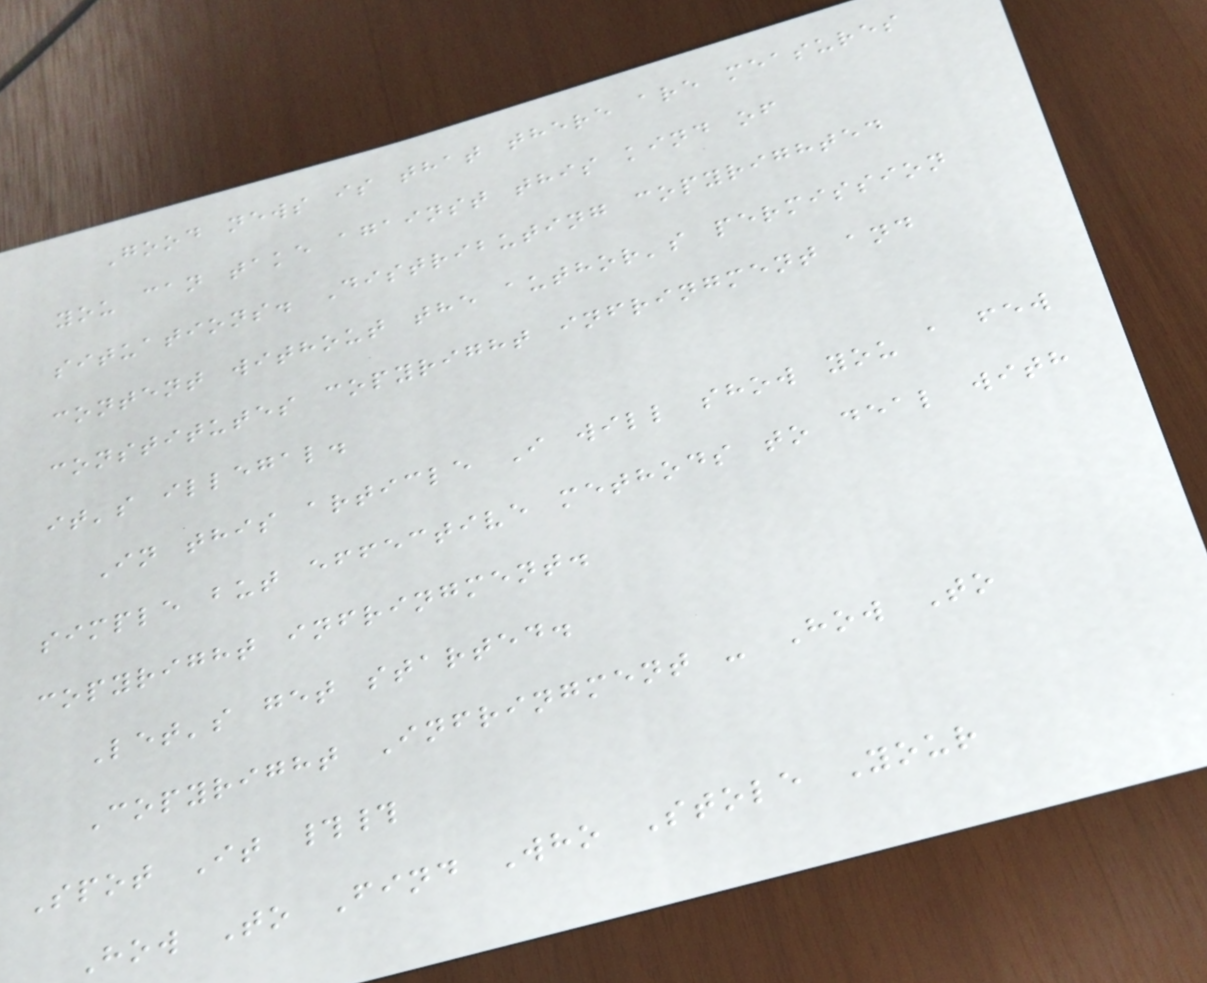Good news is that there are measures
you can take against this kind of
situations. Distributing copyrighted
content without the author's permission
constitutes copyright infringment and
it's illegal.
In this article I will show you a few
simple but effective methods to deal with
copyright infringment.
Let's get started.
Copyright Infringment - How To
Spot It ##
How To Find Who Stole Your
